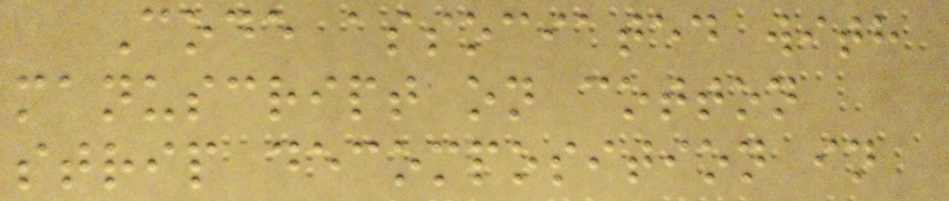Code associated with
manuscript on cotton
strip decomposition in
